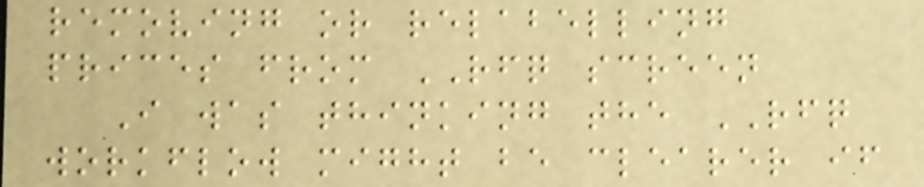removing or relabelling
prices from RFQ screen
I was thinking the RFQ
workflow might be clearer if
